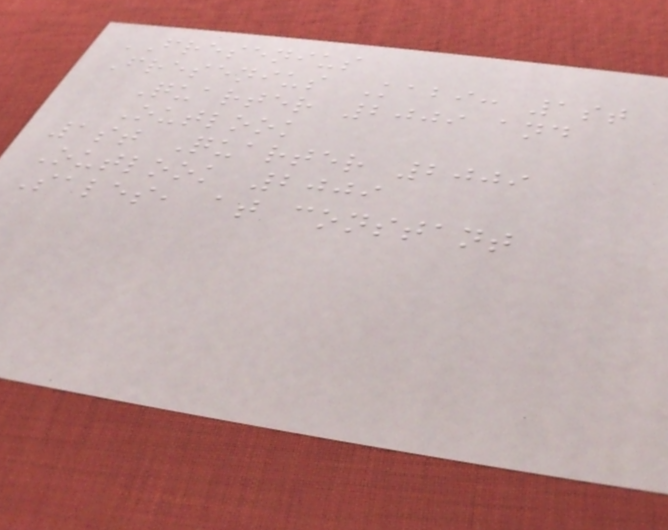FRESENIUS
Fresenius Kabi: 1st
Quarter 2009 and
Outlook
1st Quarter 2009
Outlook 2009
Sales, at constant
